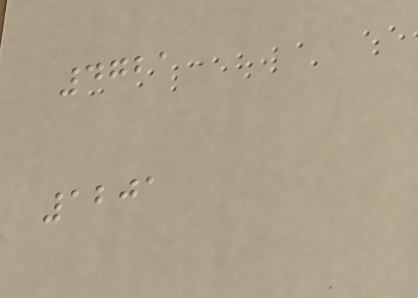4721
1201
